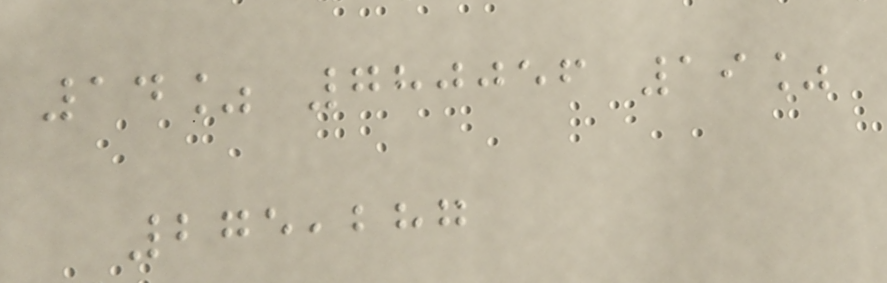14% 780056 19%
275,287
